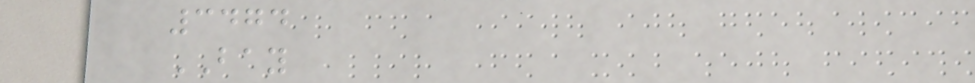3474
BAY
